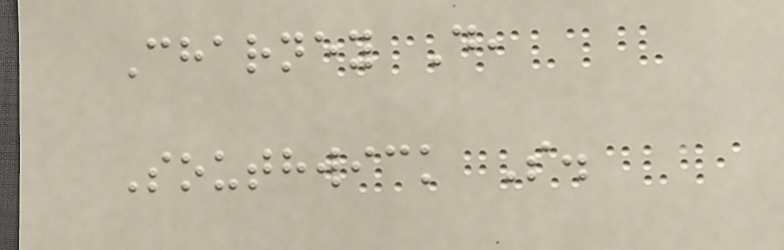Charney D,
Southwick S.
